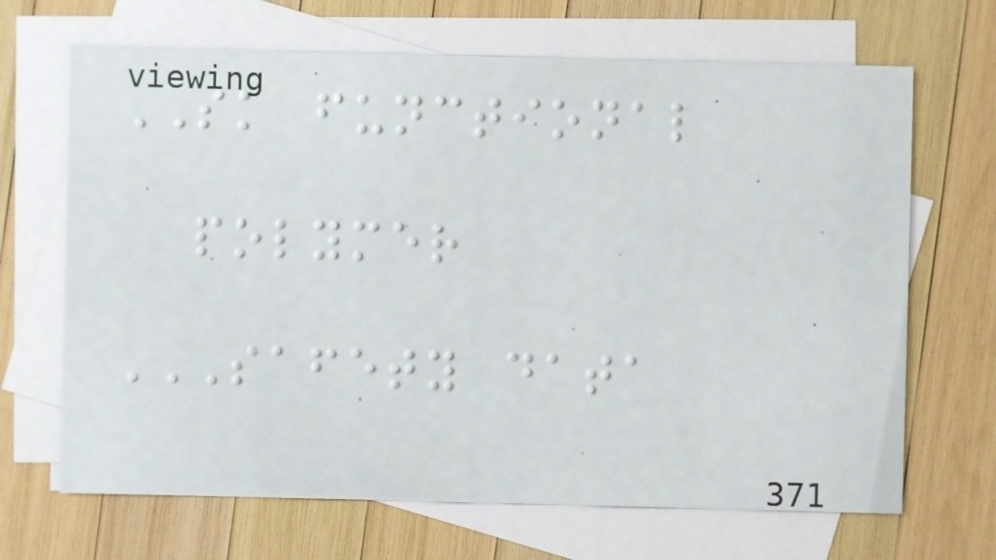SK functional
polymer
SAFETY DATA
